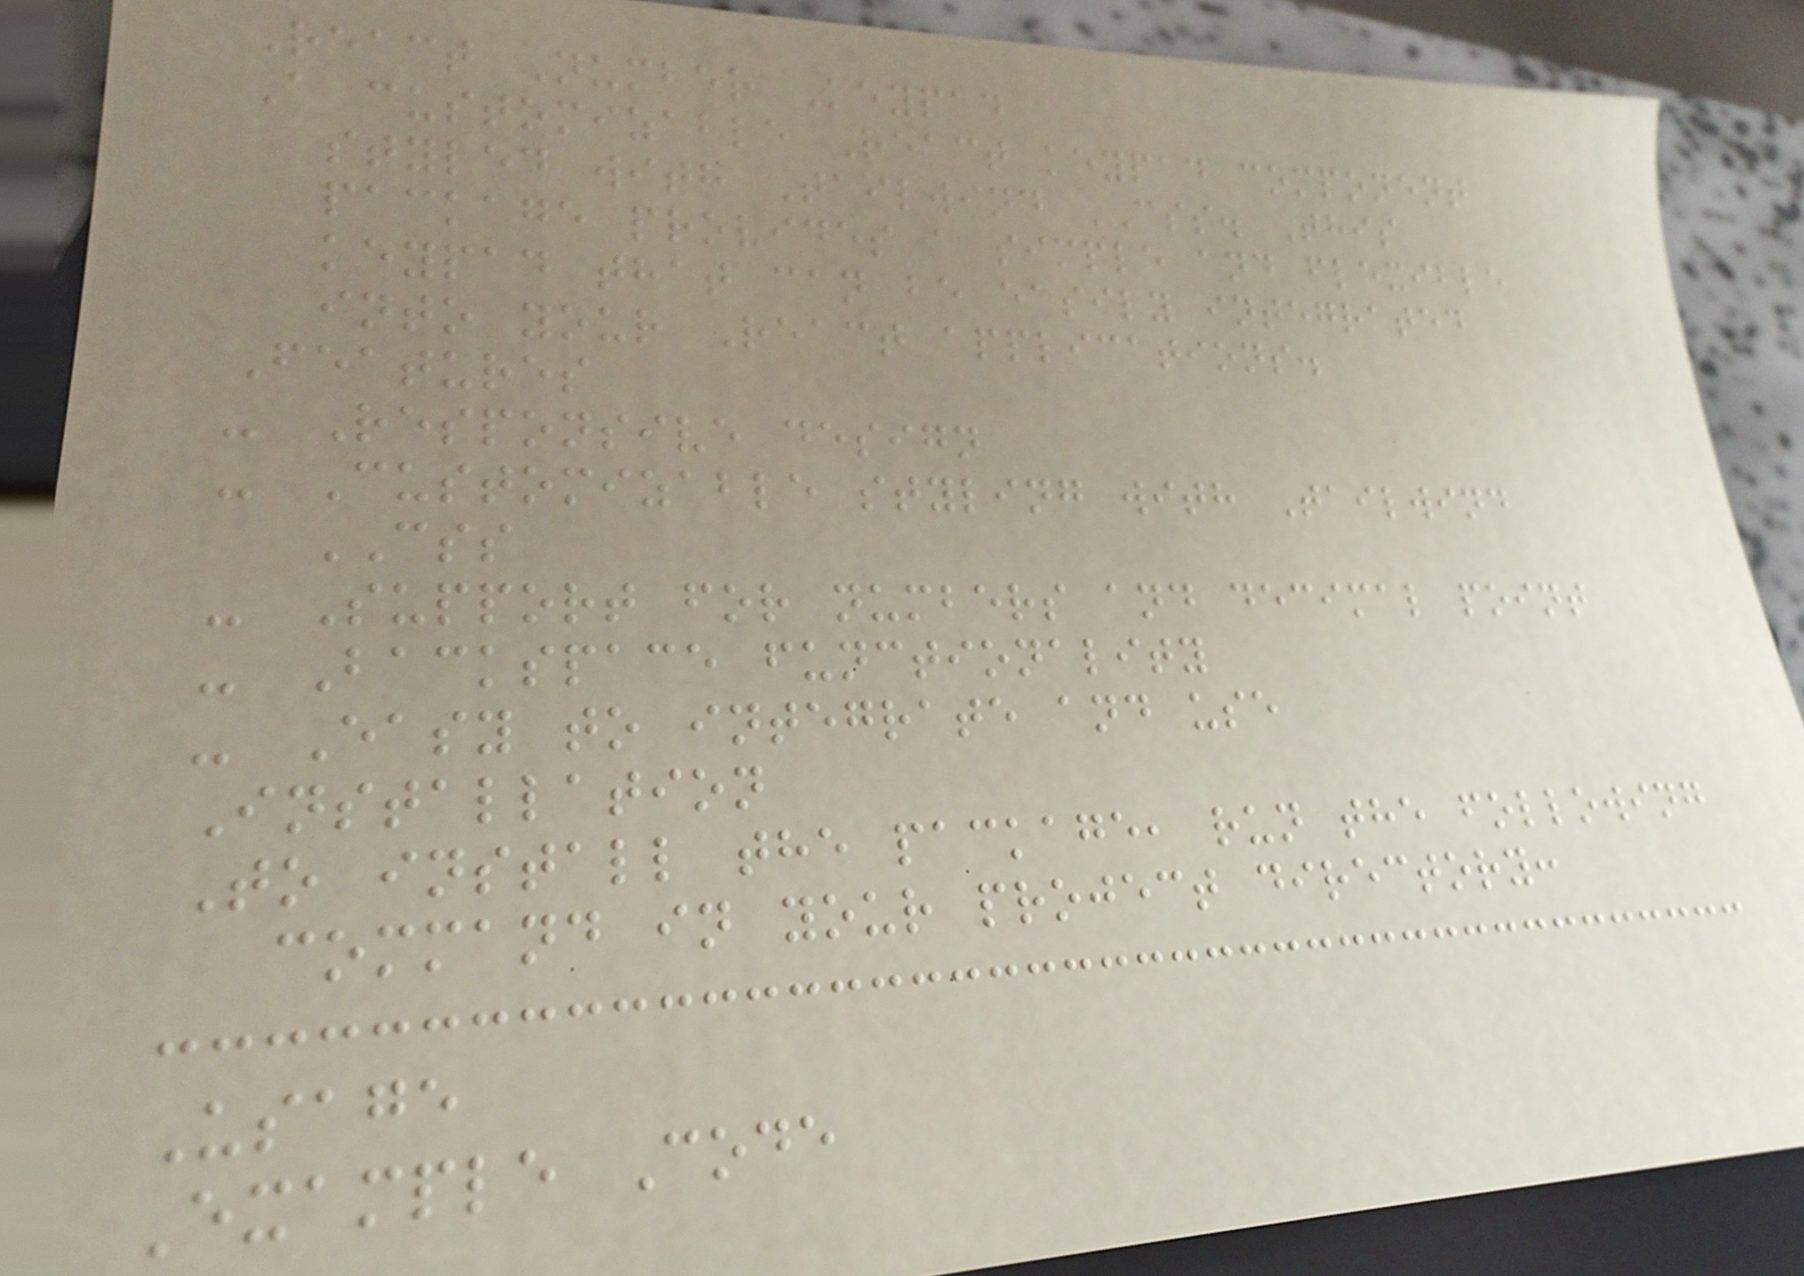React Number Keypad
A customizable React keypad component
styled with Tailwind CSS. This
package provides a simple and flexible
keypad that can be easily integrated
into your React applications.
Features
- Responsive design
- Customizable styling with Tailwind
CSS
- Support for numbers and decimal point
- Backspace functionality
- Easy to integrate and use
Installation
To install the package, run the following
command in your project directory:
Usage
Example Code
